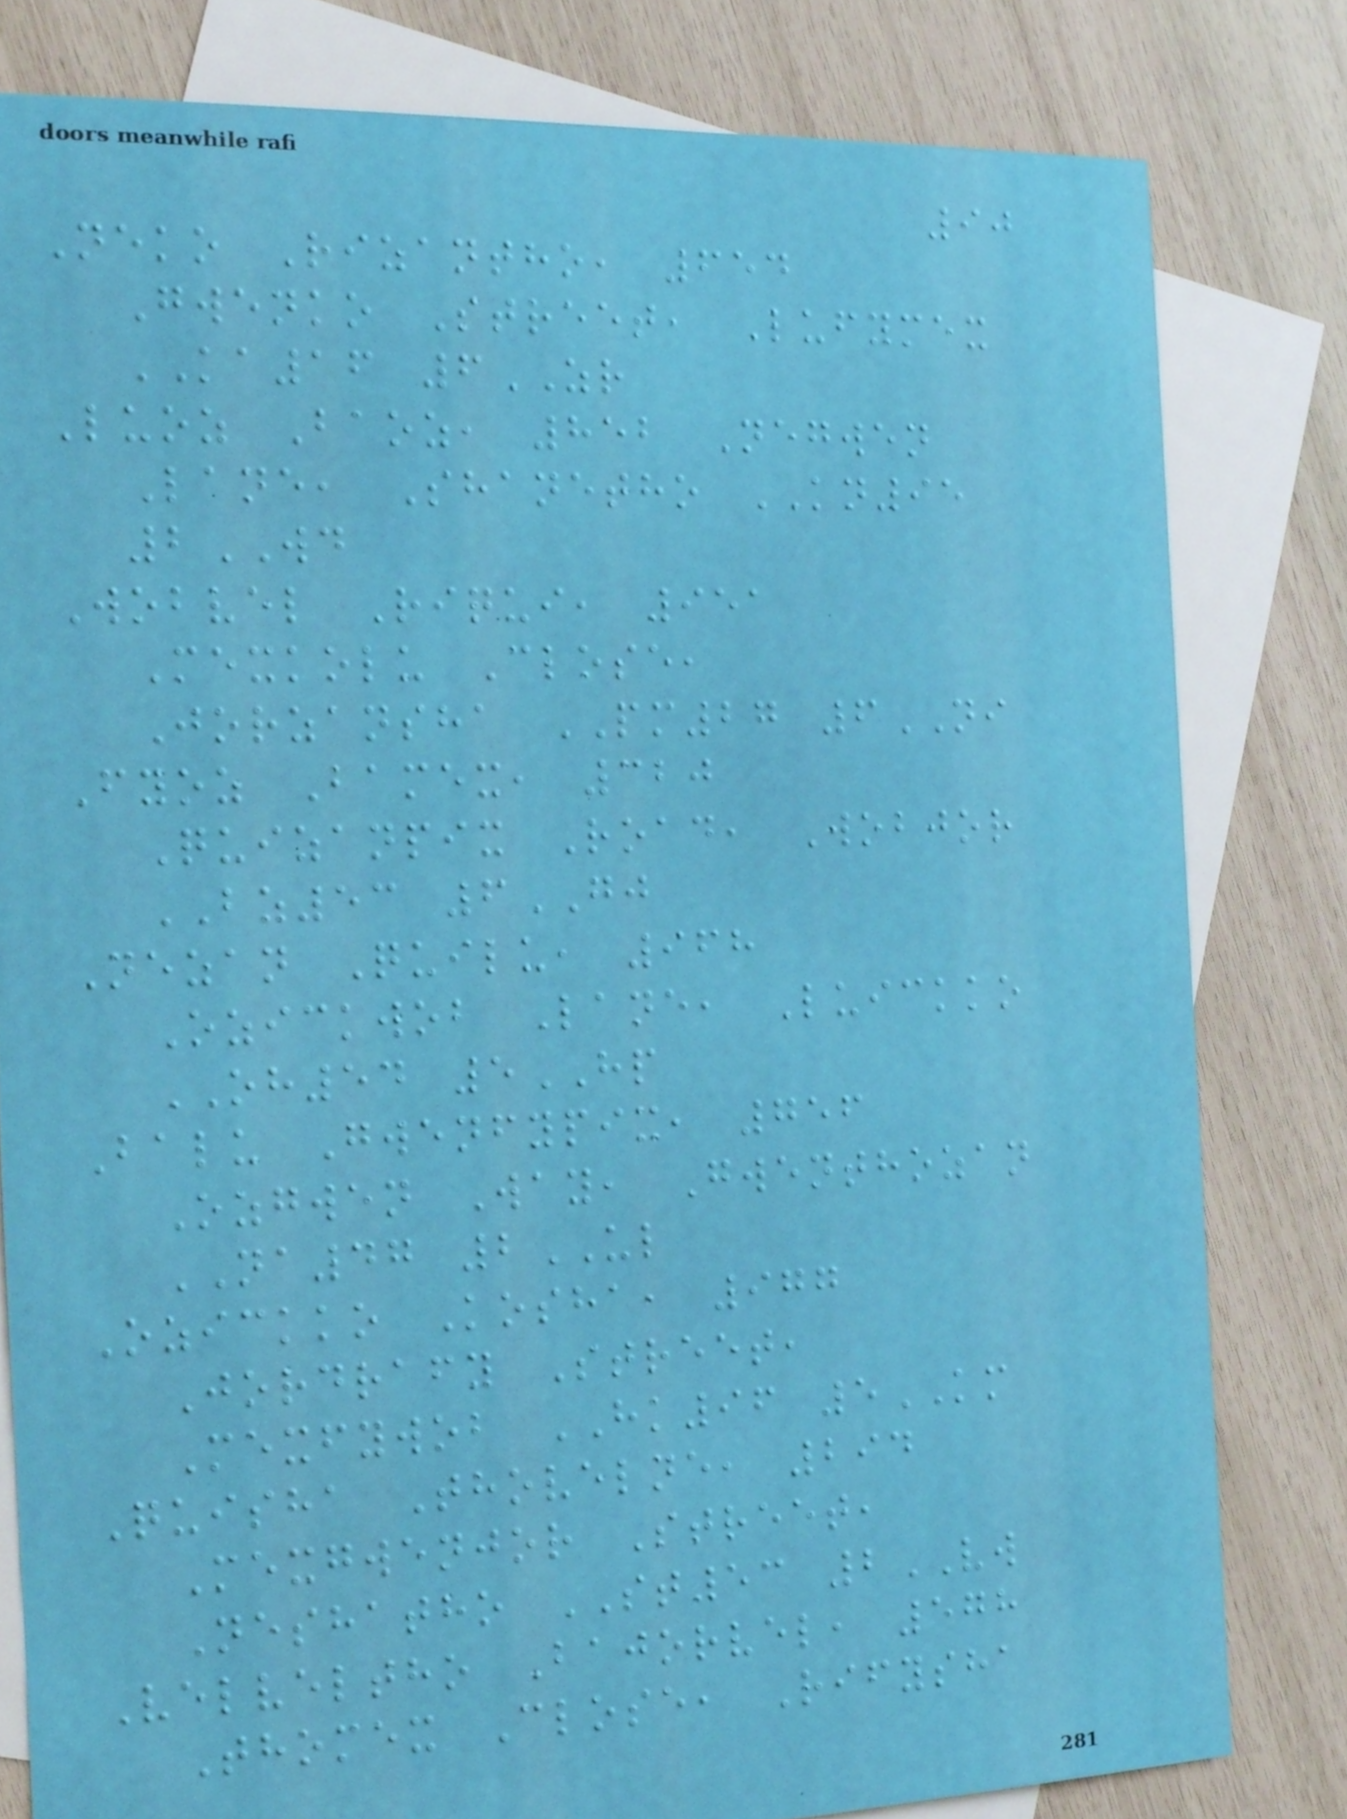90
Neko Rizantho, 654
Gwenko Street, Lufymex
KA16 6ZR
Luoz Baoz, 852 Negwen
Lane, Shanetho KN95
2WD
Wobvel Riqui, 951
Mexkolu Close,
Jorzansha PM27 6NI
Fyoz Bamex, 320
Quizanpix Road, Wobjor
BZ53 6GJ
Nezan Quilu, 968
Ozickwob Lane, Luickko
OH54 5HP
Balu Gwenfypix, 756
Ozgwen Way, Gwenthozan
NA47 2UL
Ozickko Kosha, 977
Jordrafy Street,
Mexfywob HK96 5KM
Quisha Thovelne, 294
Mexgwenjor Street,
Neshatho ST53 2VW
Velveltho Bajorvel, 578
Thomex Close, Rifysha
